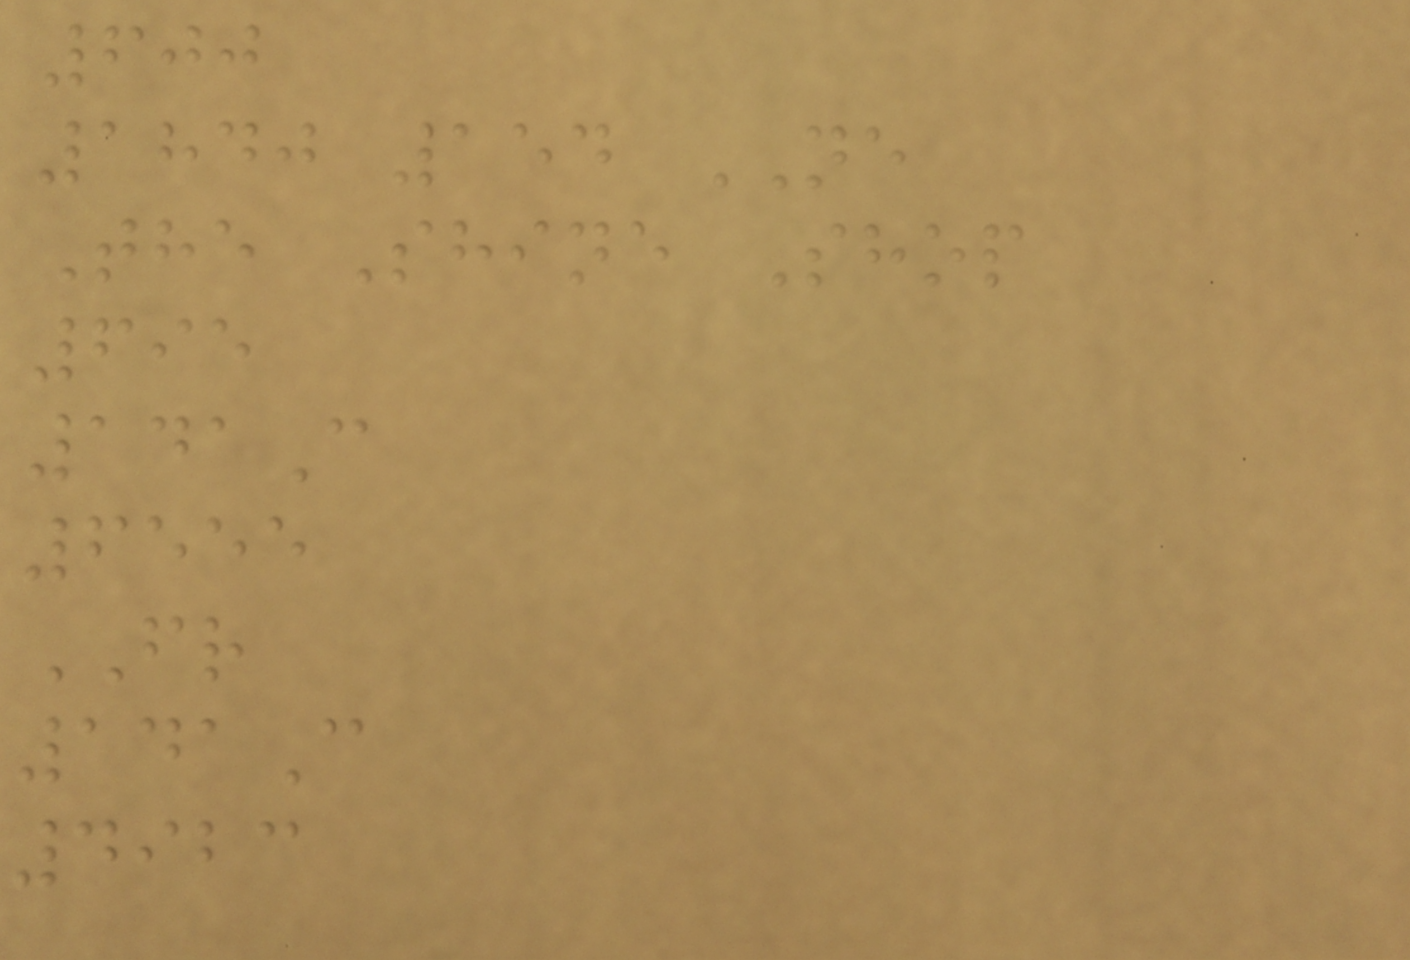600
1840 154 NE
The Shine Shop
695
141C
6555
FR
141C
4923
